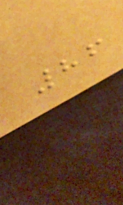86
